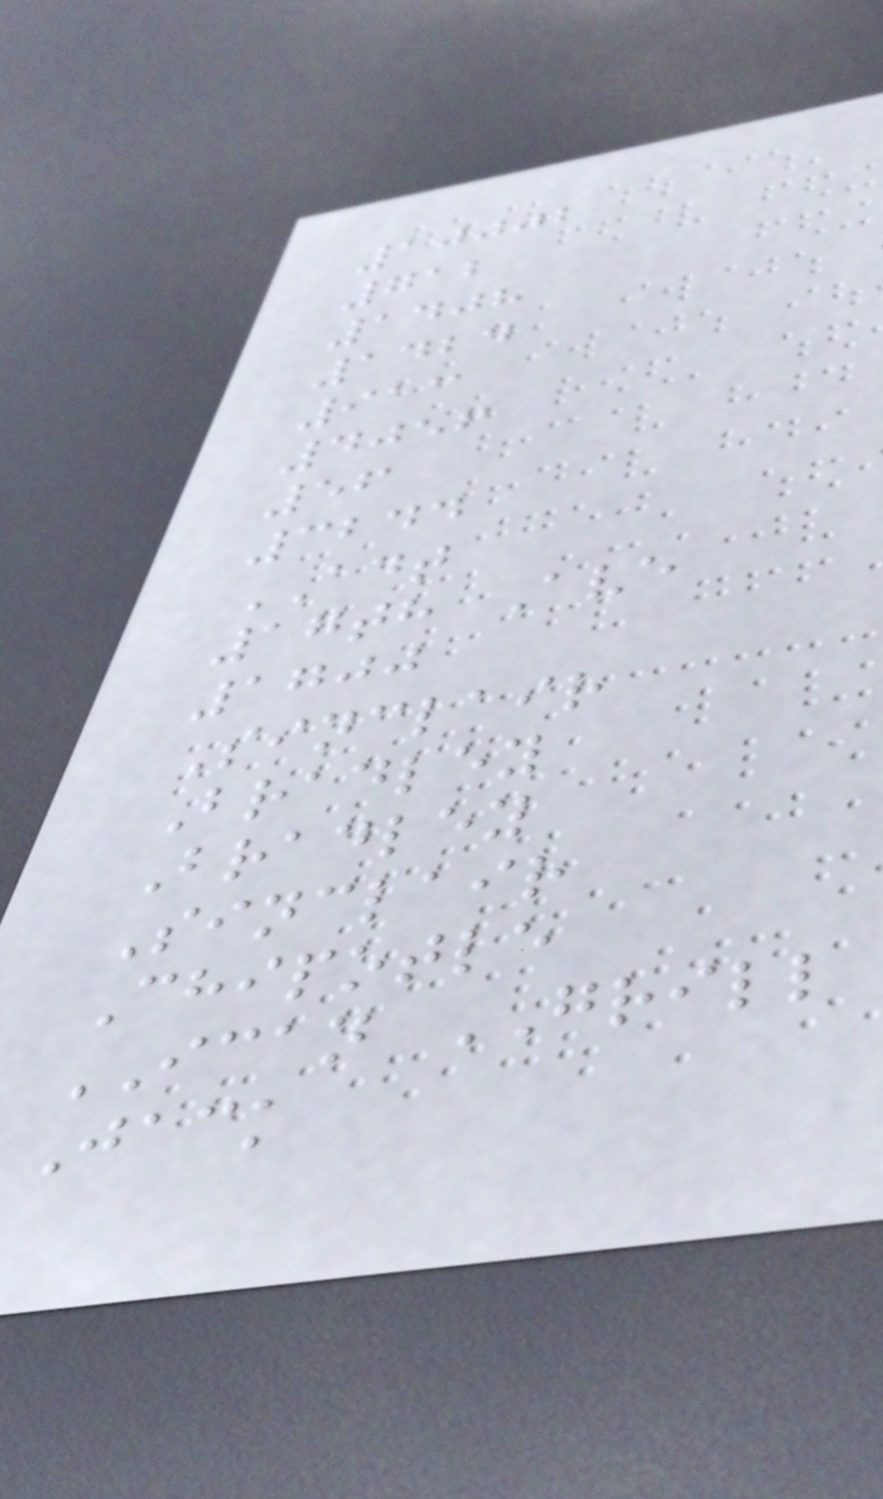10002
712
1408
1424
913
4056
56
3244
ADT
17th Ave
1700
Sinclair
Bradley
Bradley
Sinclair
Chipotle
ICAN GRILL
Jack
